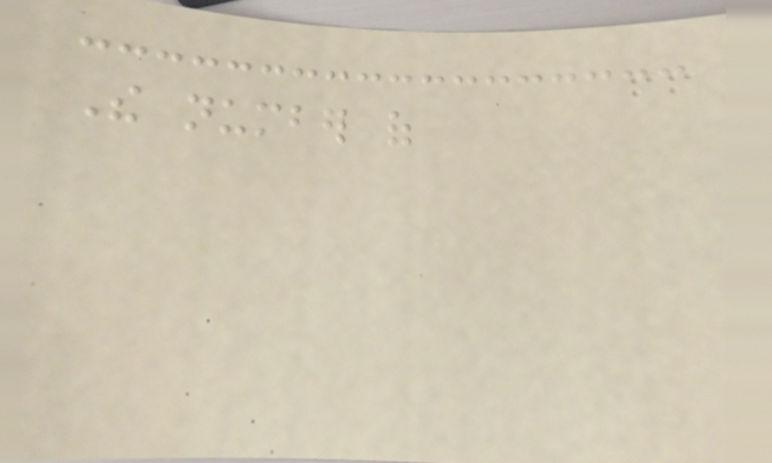The number of
